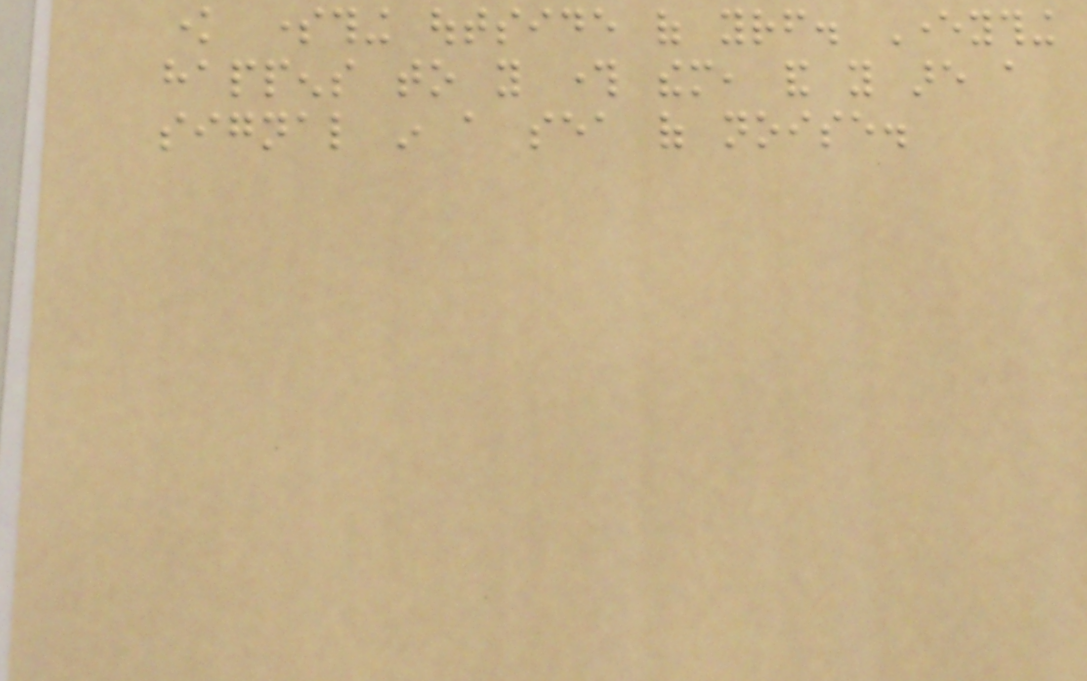know something outside of yourself. Everything
happens to you through them, and you are a
signal in a sea of noise.
